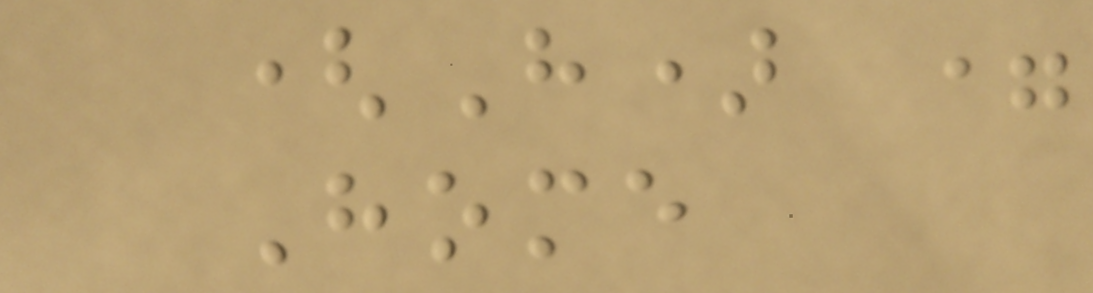(H) =
Home
